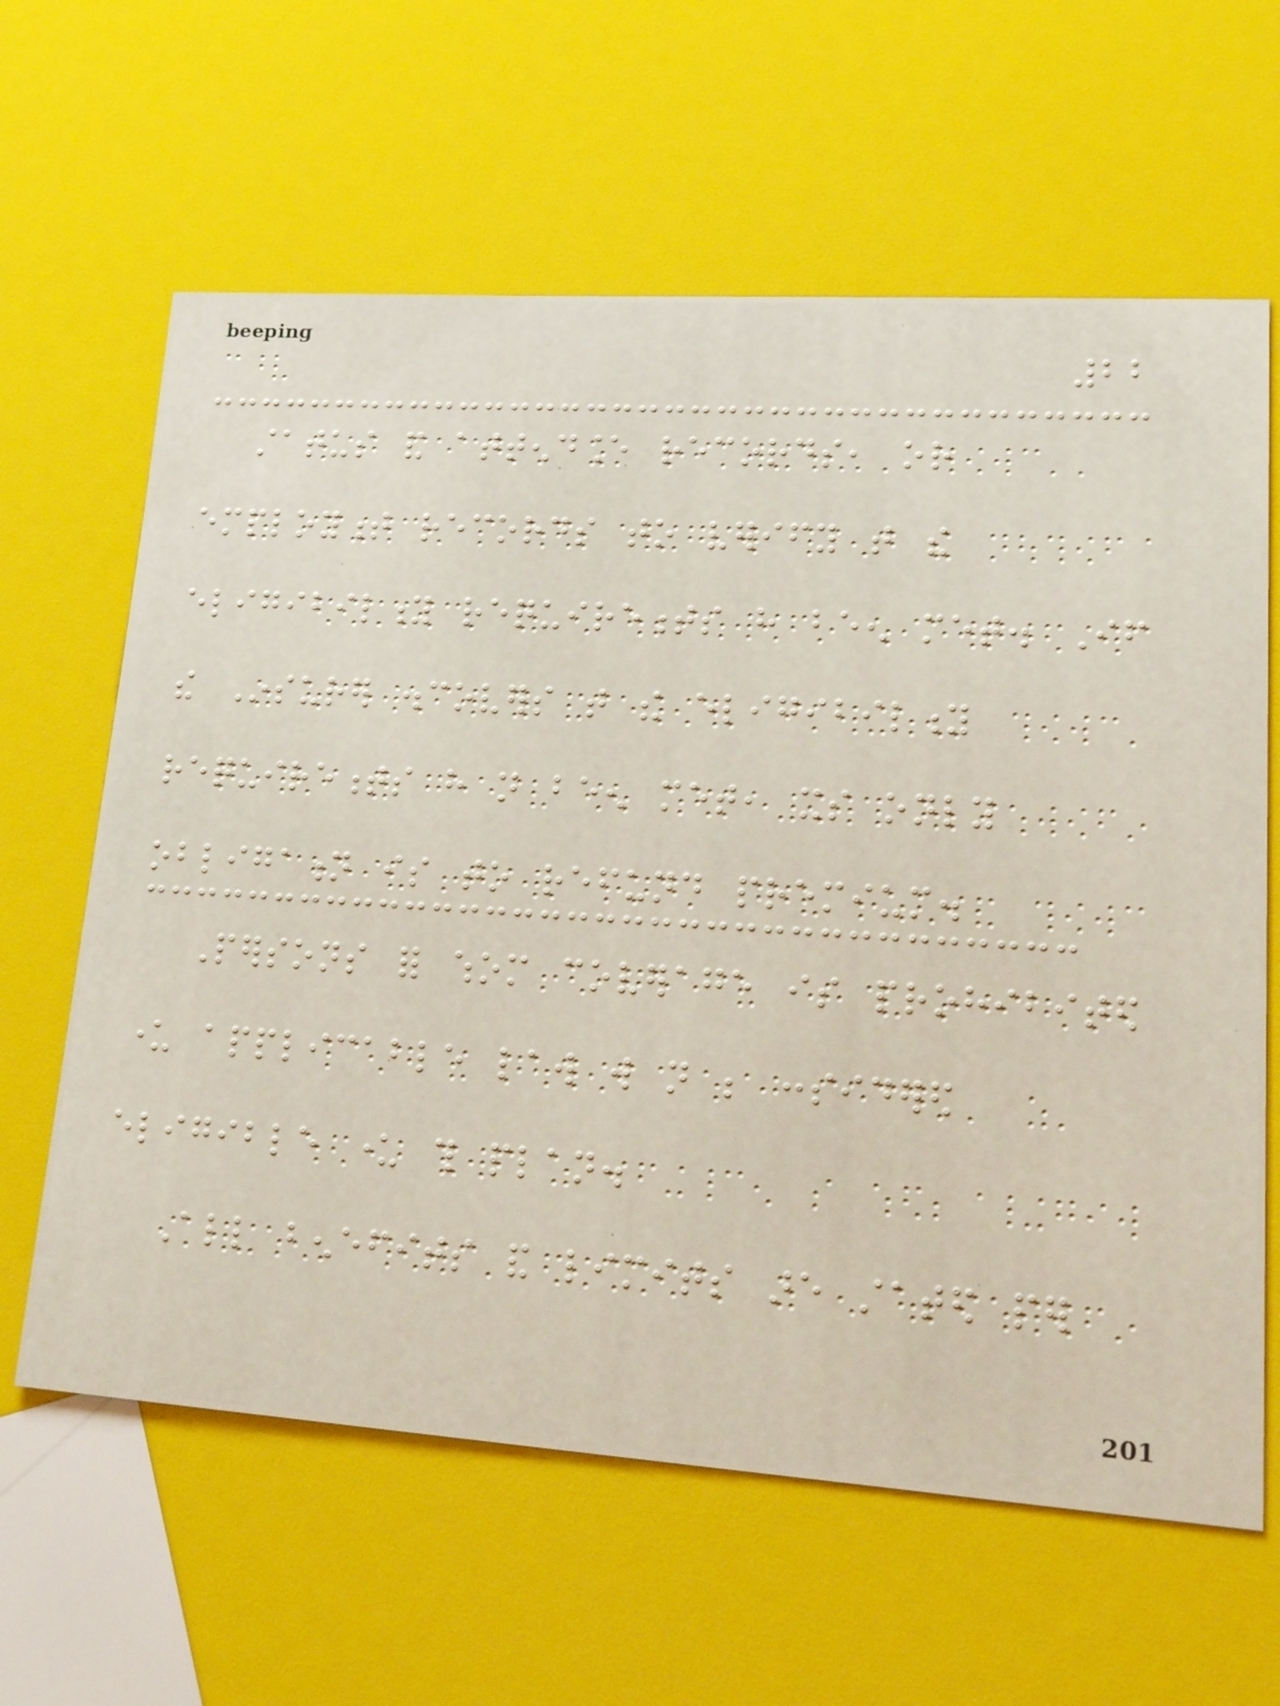22
status and attendance records, or
employment records to verify that the
eligibility requirements have been met. If
the Insurer discovers that the eligibility
requirements have not been met, its only
obligation is to refund premium.
Persons for whom coverage is prohibited
under applicable law will not be considered
eligible under this plan.
All benefits and limits are stated per
